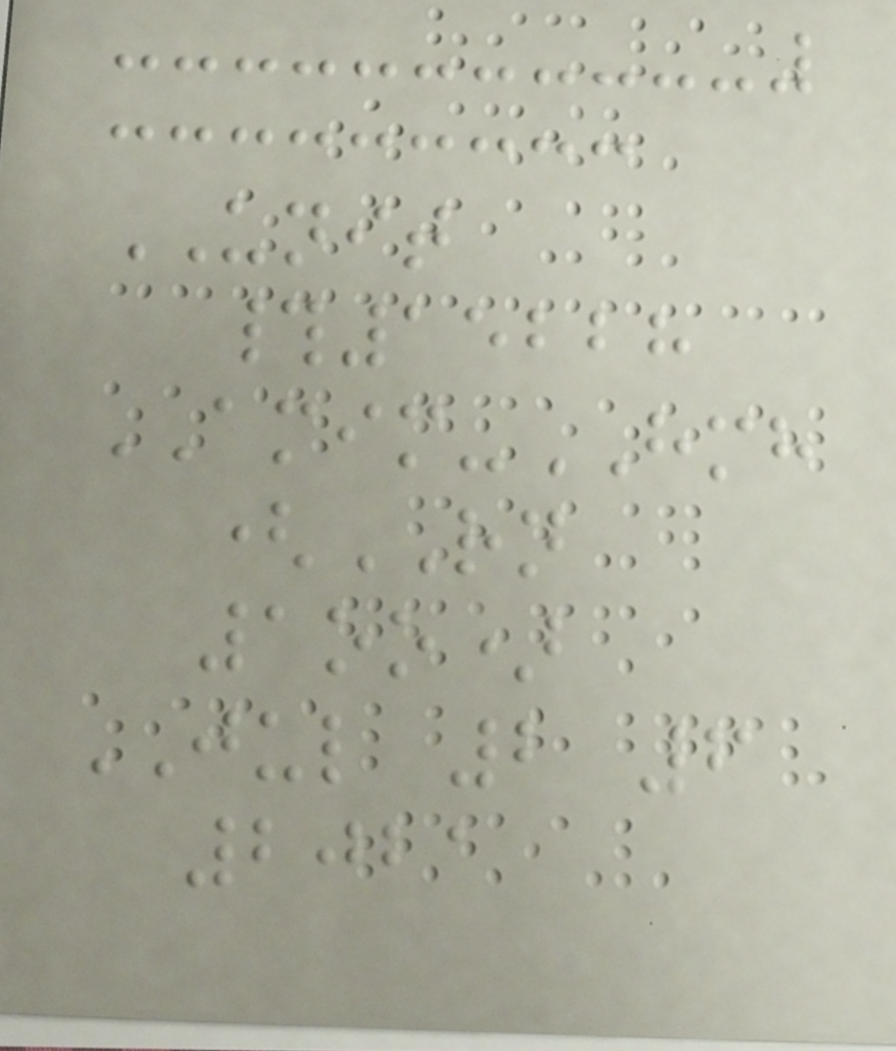UNIT
#15228
AMIM-HMH
(RN
1oo)
JUL 2 6
2021
